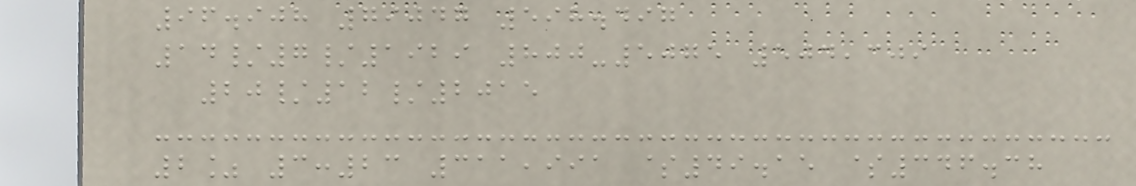96.908 79047 598.497
14/7/1929 800-5075 504,309
20/12/2015
2% 3:23 311,991 $49.15 $346.38
